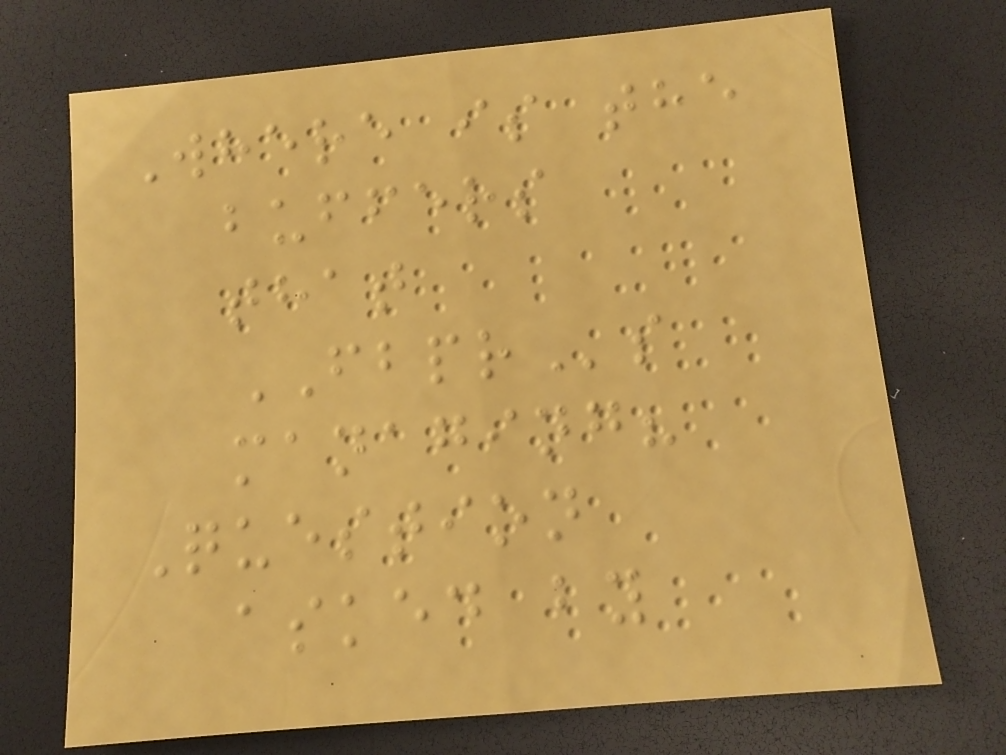Where is the
buffers
that
FBPRs
managing?
Question
asked by
